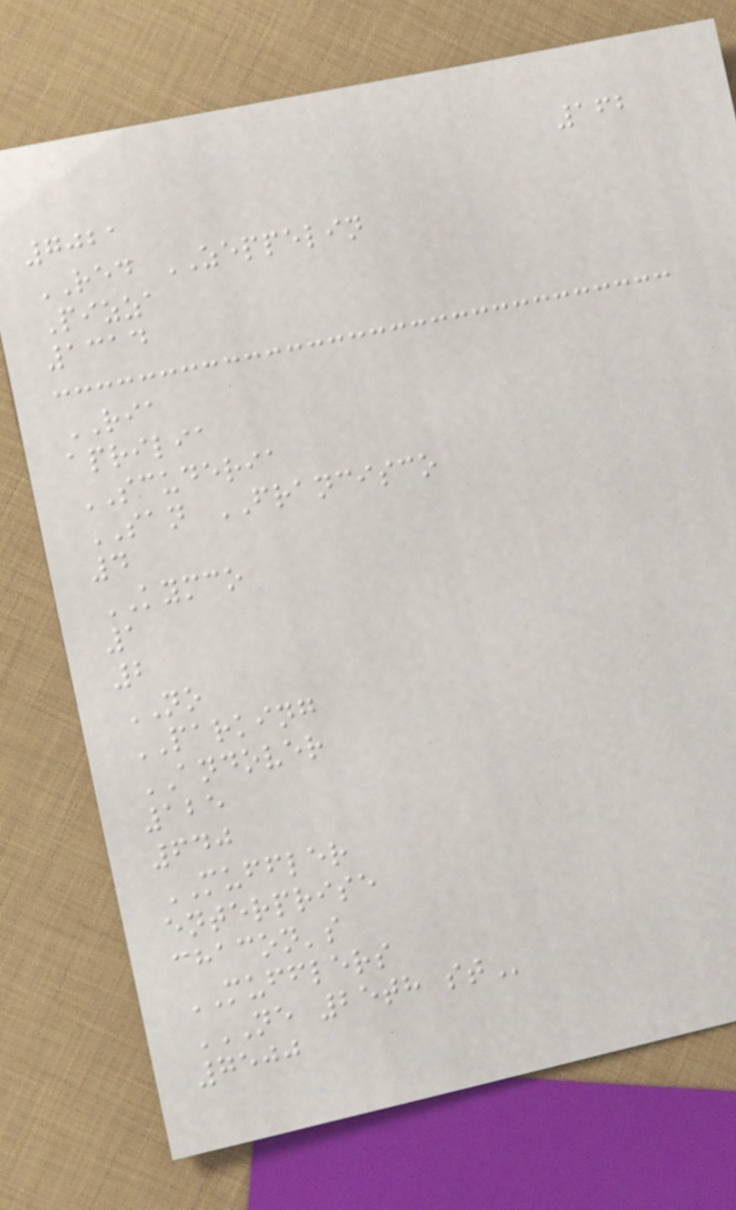162
7021
RED ZEPPELIN
Pizza
1314
RIA
aprilia
SCUDERIA
SAN FRANCISCO
4
KYMCO
1
2
NO
PARKING
ANDOVER
125
640
MUFFLER
enterprise
chacon's
MUFFLERS
NE 25TH ST
7500
